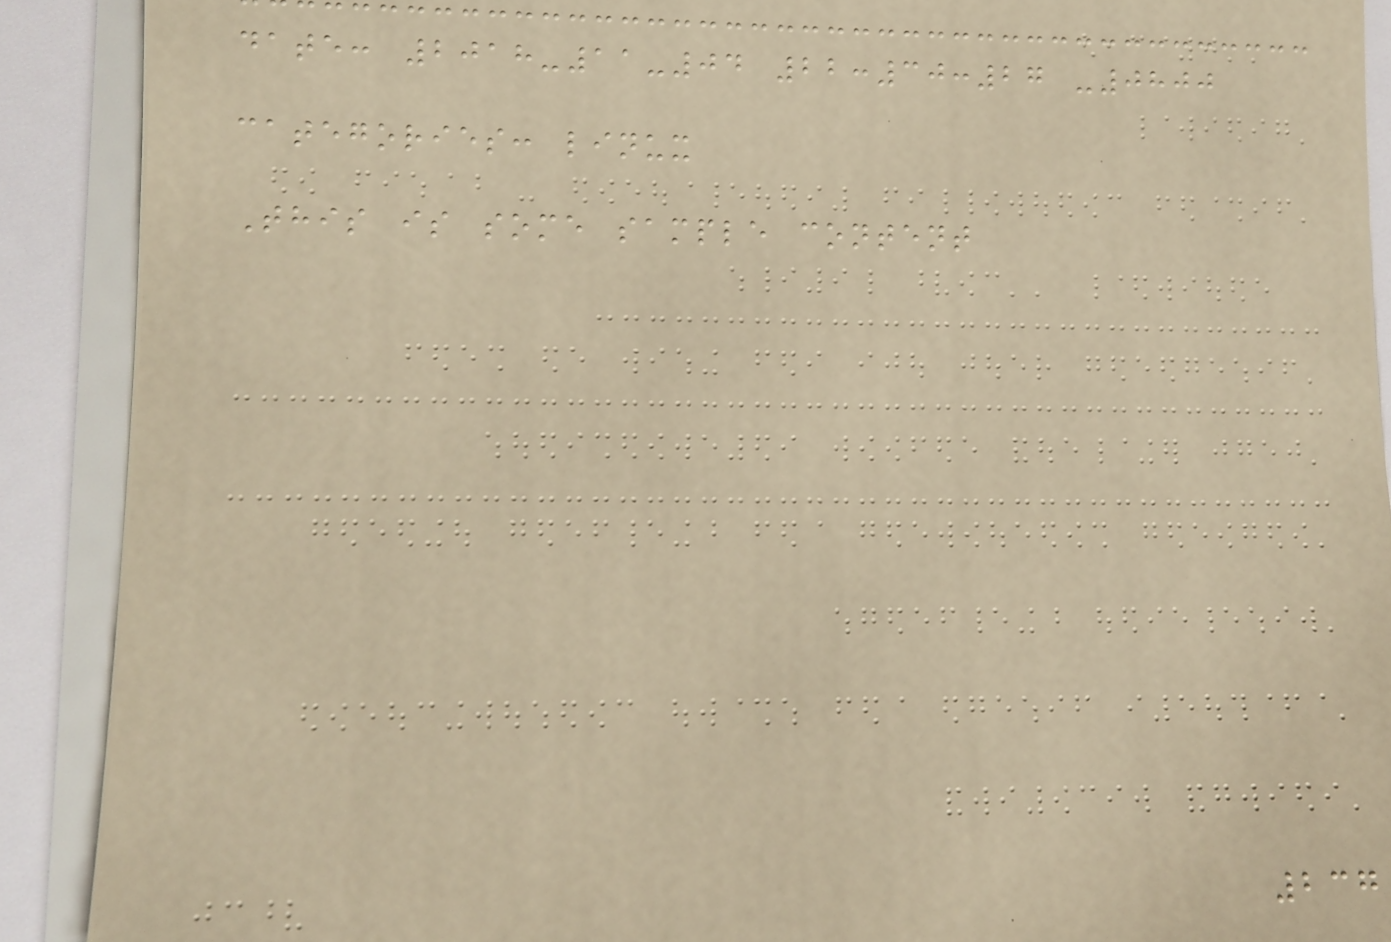date: 2018-11-04 22:30:27 -0800
categories: linux
This is some sample content
237
